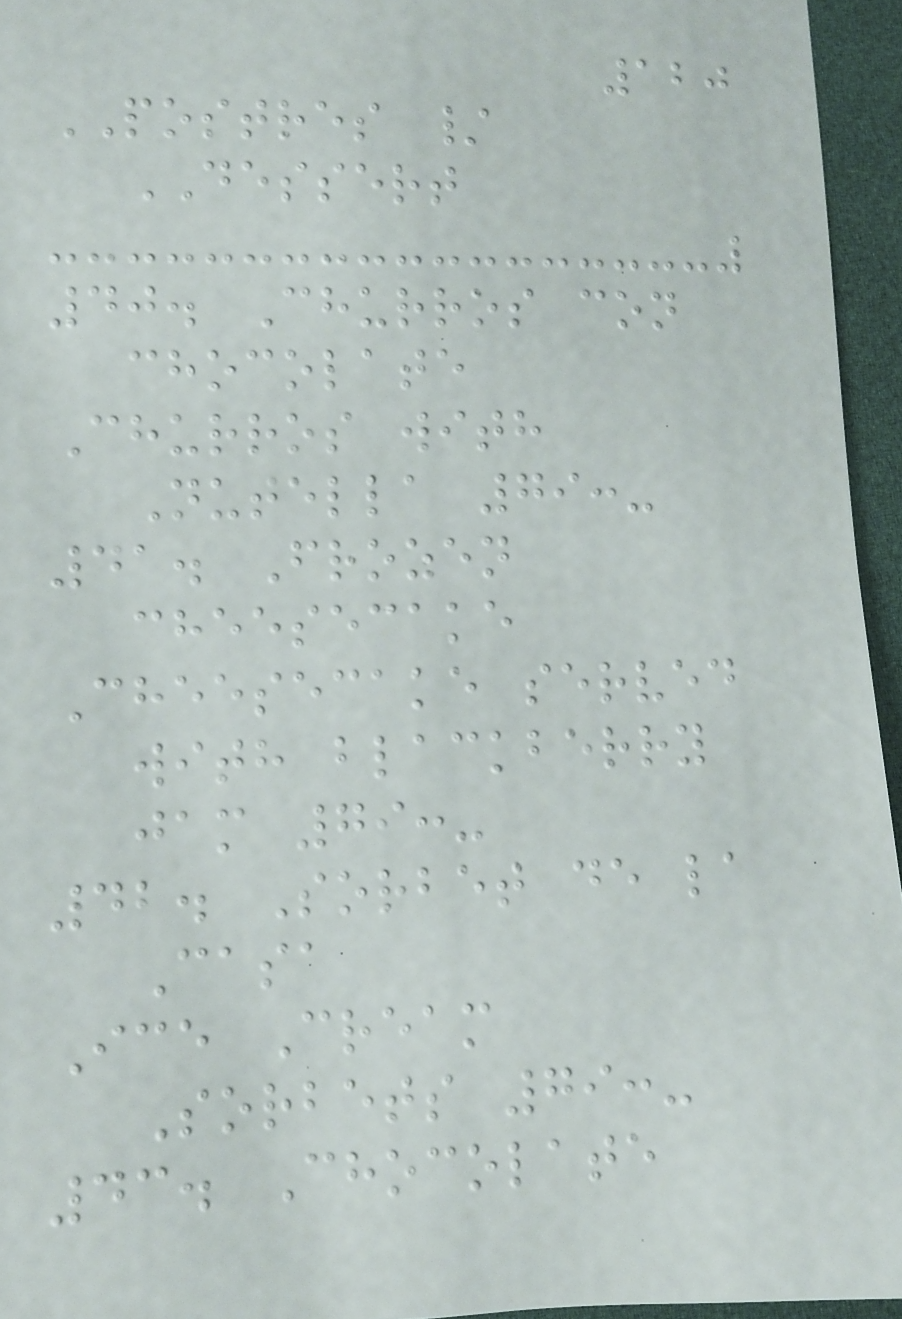120
POSTRES /
DESSERT
40. Churros con
chocolate
Churros with
Nutella 79:-
41. Frozen
cheesecake
Cheesecake served
with blackberry
jam 79:-
42. Sorbet de la
Casa
Ice Cream
Sorbets 79:-
43. Chocolate
